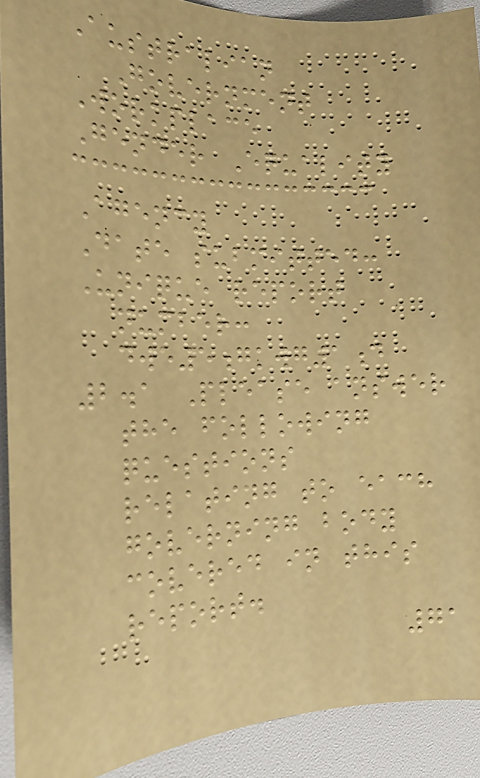Australian
Government
Workplace
Gender Equality
Agency
Date submitted:
Unique report
number:
dwe5gkwg1d
2.1 Please answer
the following
questions
relating to each
governing body
covered in this
report.
71
